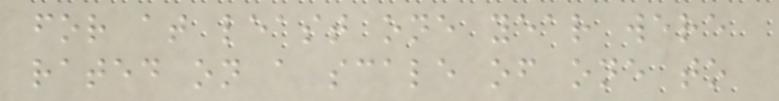for at least one year were
rated on a scale of one to
